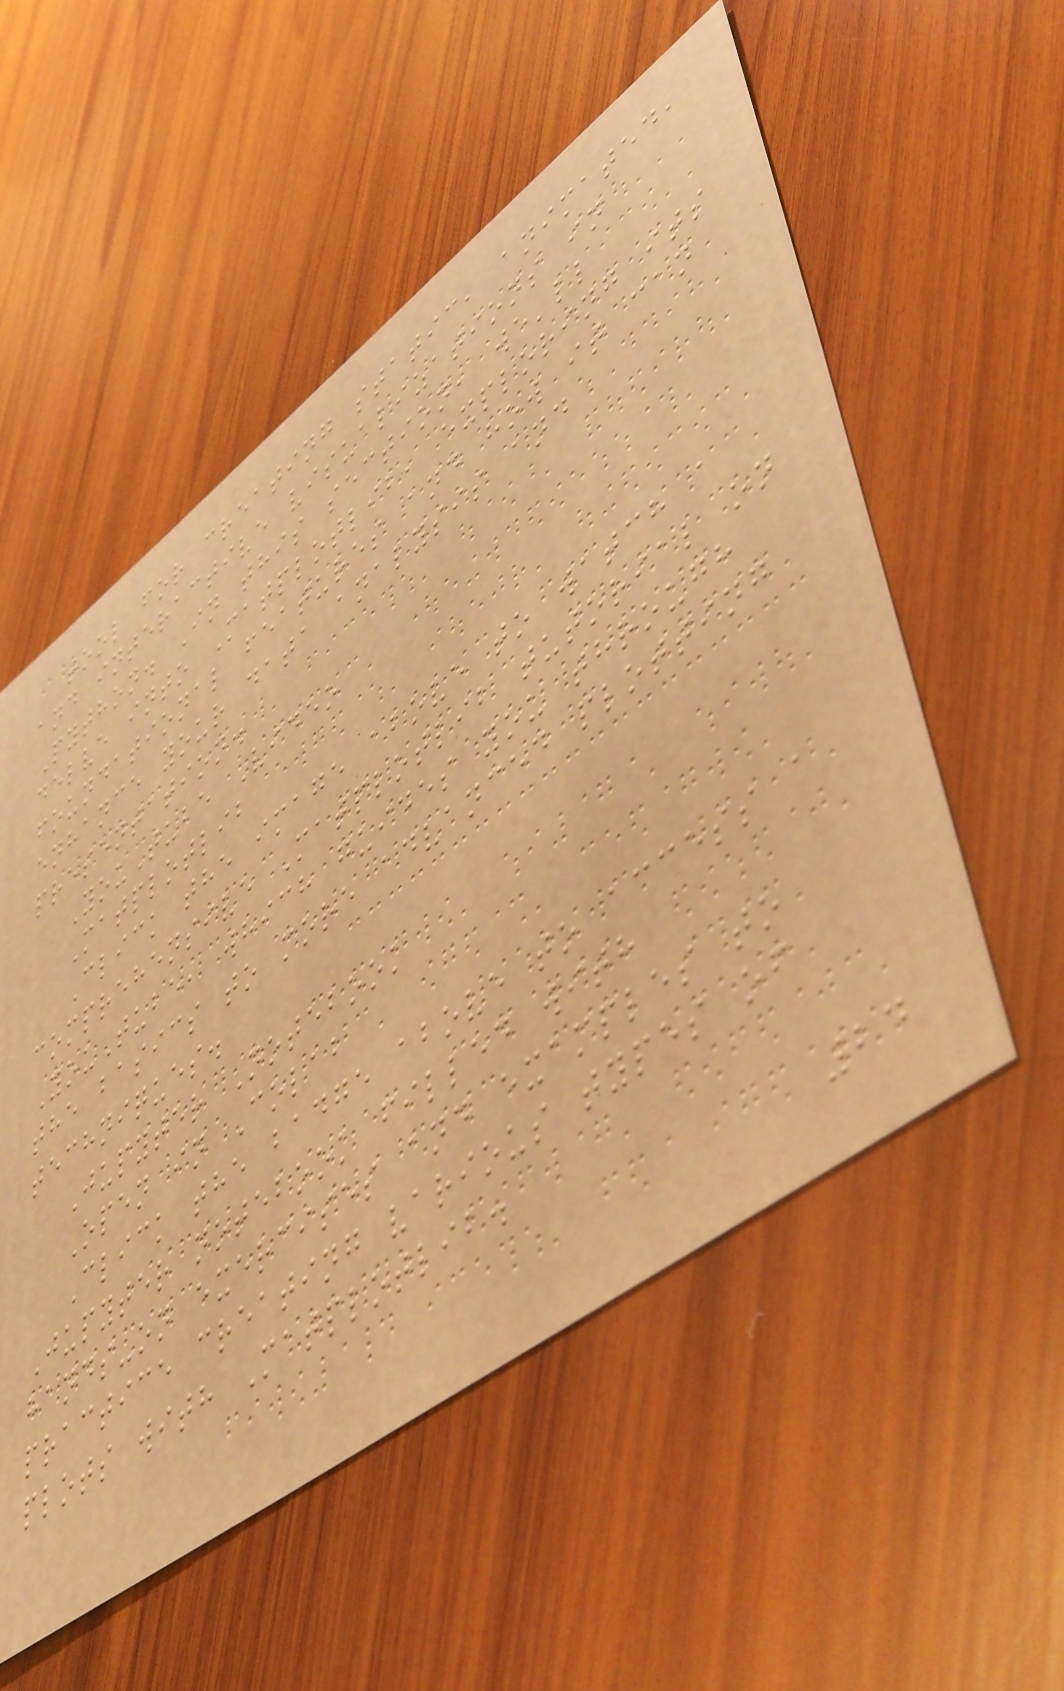tool for creating static, animated,
and interactive visualizations in
Python. In this section, we'll
delve into Matplotlib, exploring its
foundational features and how it can
enhance your data analysis and
presentation.
YouTube Video
Matplotlib
Click the image above to watch a
comprehensive Matplotlib tutorial on
YouTube, which guides you through
the basics to more advanced plotting
techniques.
Jupyter Notebook
Open in Colab
Click the badge above to access a
Jupyter notebook filled with
hands-on exercises and examples to
practice creating various types of
plots with Matplotlib.
24
